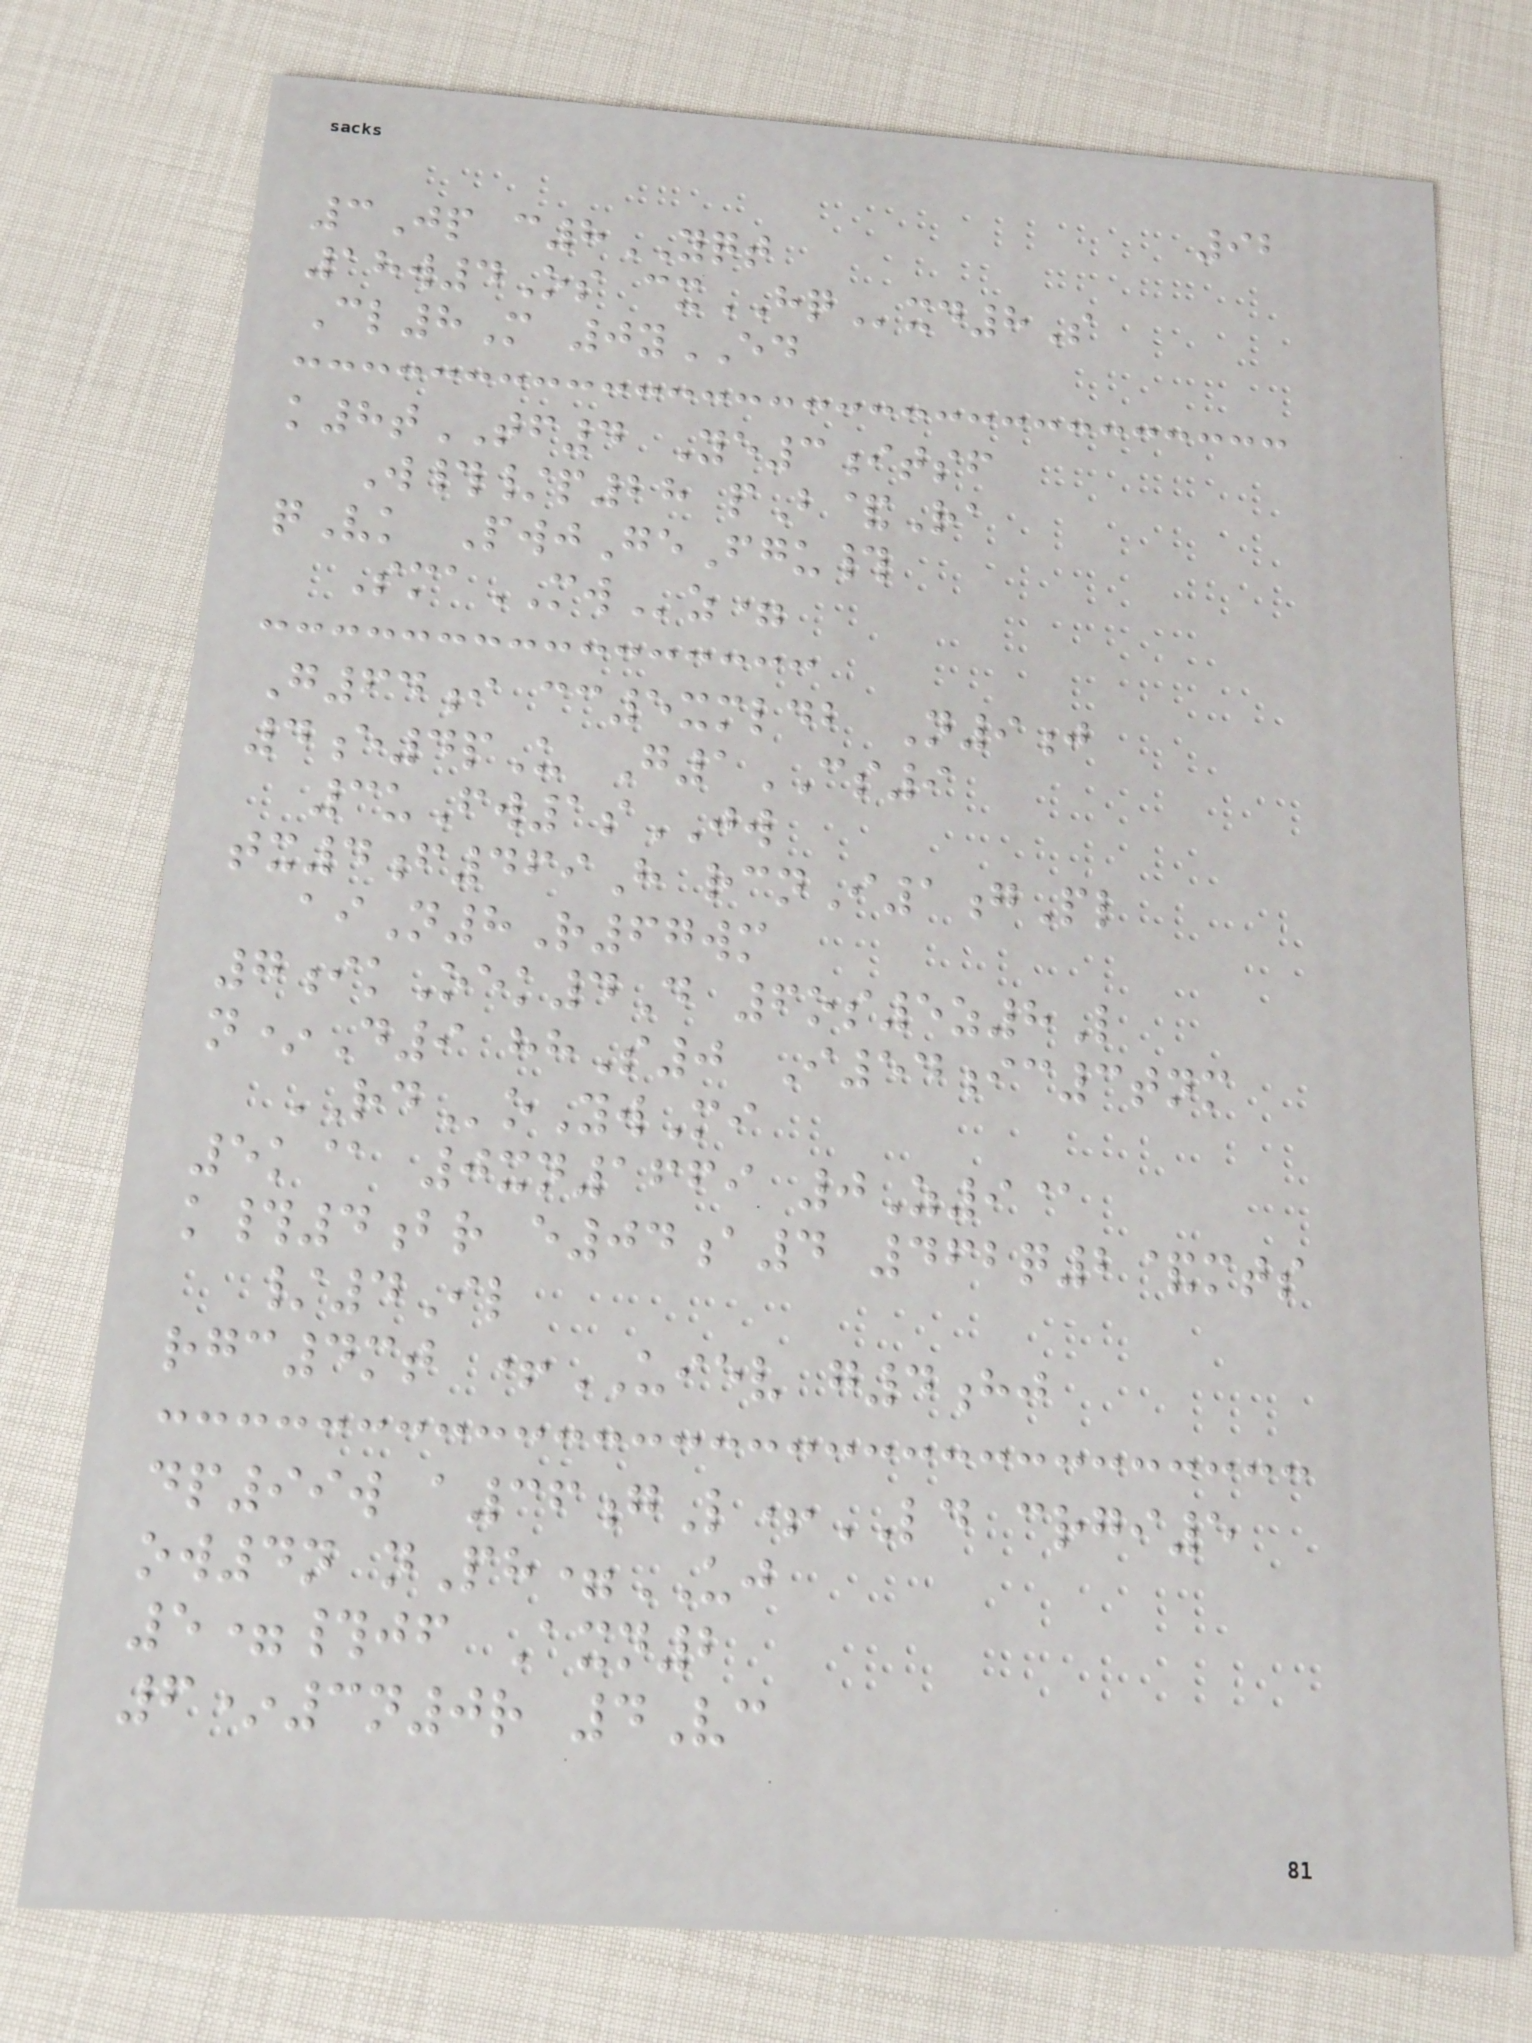92
3Jp c8YQT
18w4Os cxHQxd8S
Cl8M 0yED
k8tTF4 Ye3itsf
W#/p28 pB&Ra
qVk PwjGeFgu#
SmaMWz=
G64i cc5xmldb N9j
4e4pU G1CS9
3uFw1sJW
tx4f469H rcnI1gPl
aiN8R67wm
7ikOek4D 6os5z8L
n*D9 hhS0 I54ic3tnm
RDoYwMi
5k@ 0xn1669 0Z9@
k#4br e04a4 462q2&mts
/4Il
rgc4mt +UIEV g4hj
dp99w a36gL+LD crgi5
ow4n nPh=UJ
5=#jf Axn2
6*3n0r 4Vc
